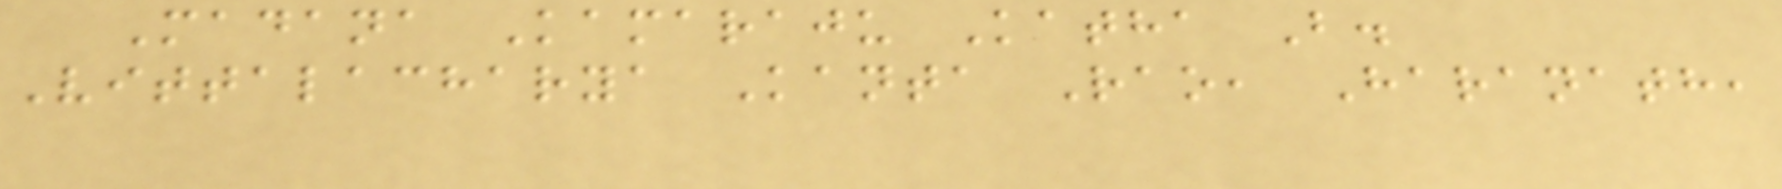Madana Kamaraju Katha B.
Vittalacharya Kanta Rao, Haranath,
